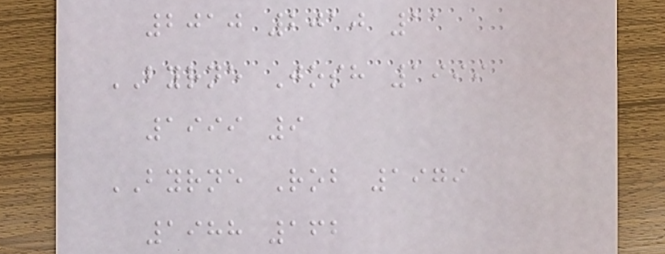2010 2010 11
BYRNE Josh 1999
1999 9
BYRNE Rob 1979
1988 162
